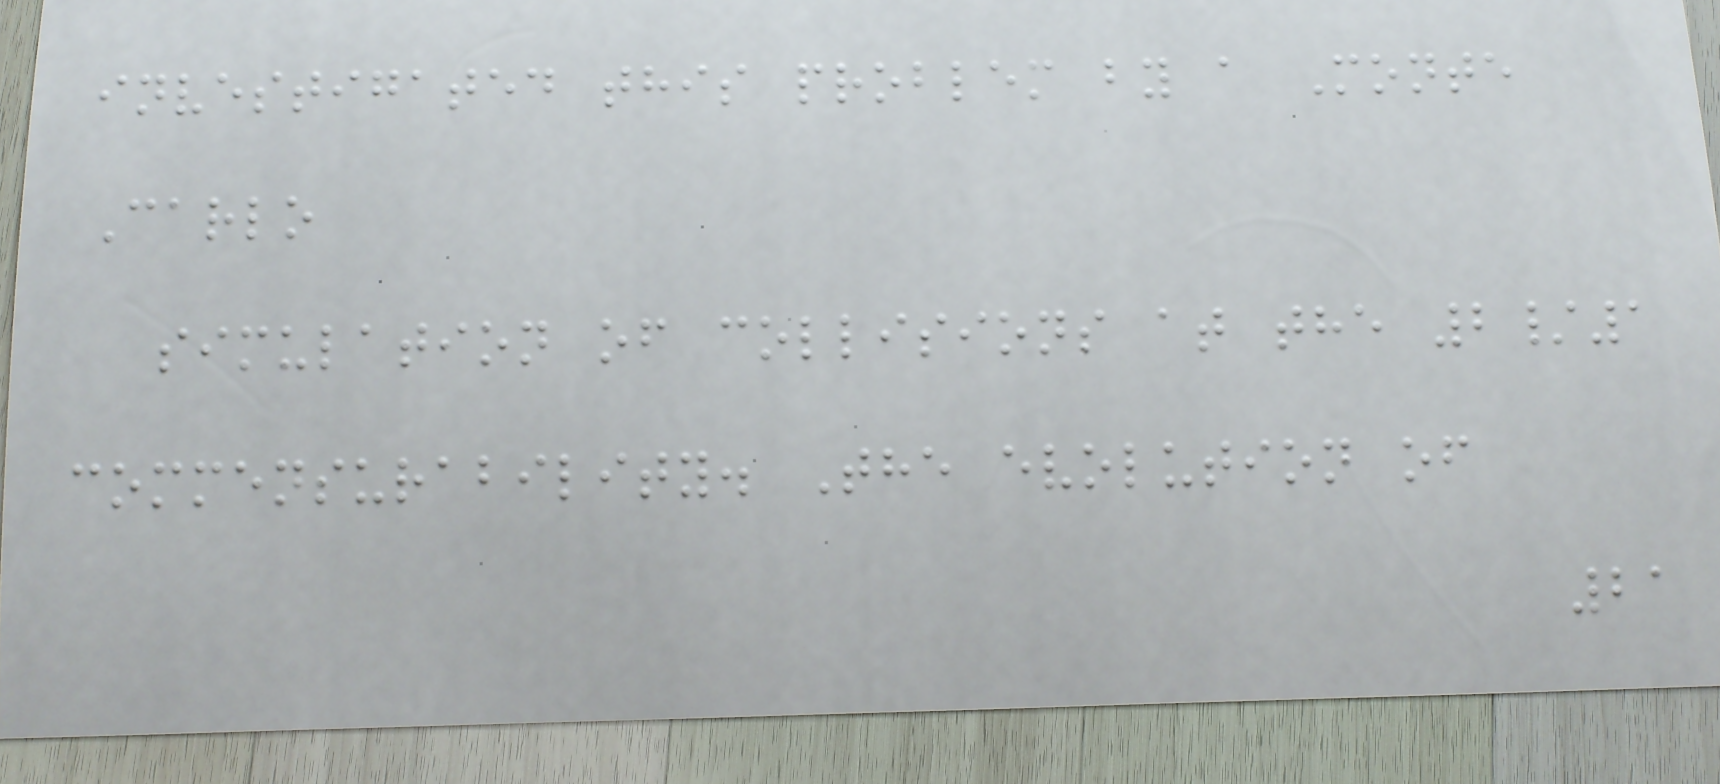investigated this problem by a Monte
Carlo
simulation of collisions at the 2/1
commensurability. The evolution of
21
